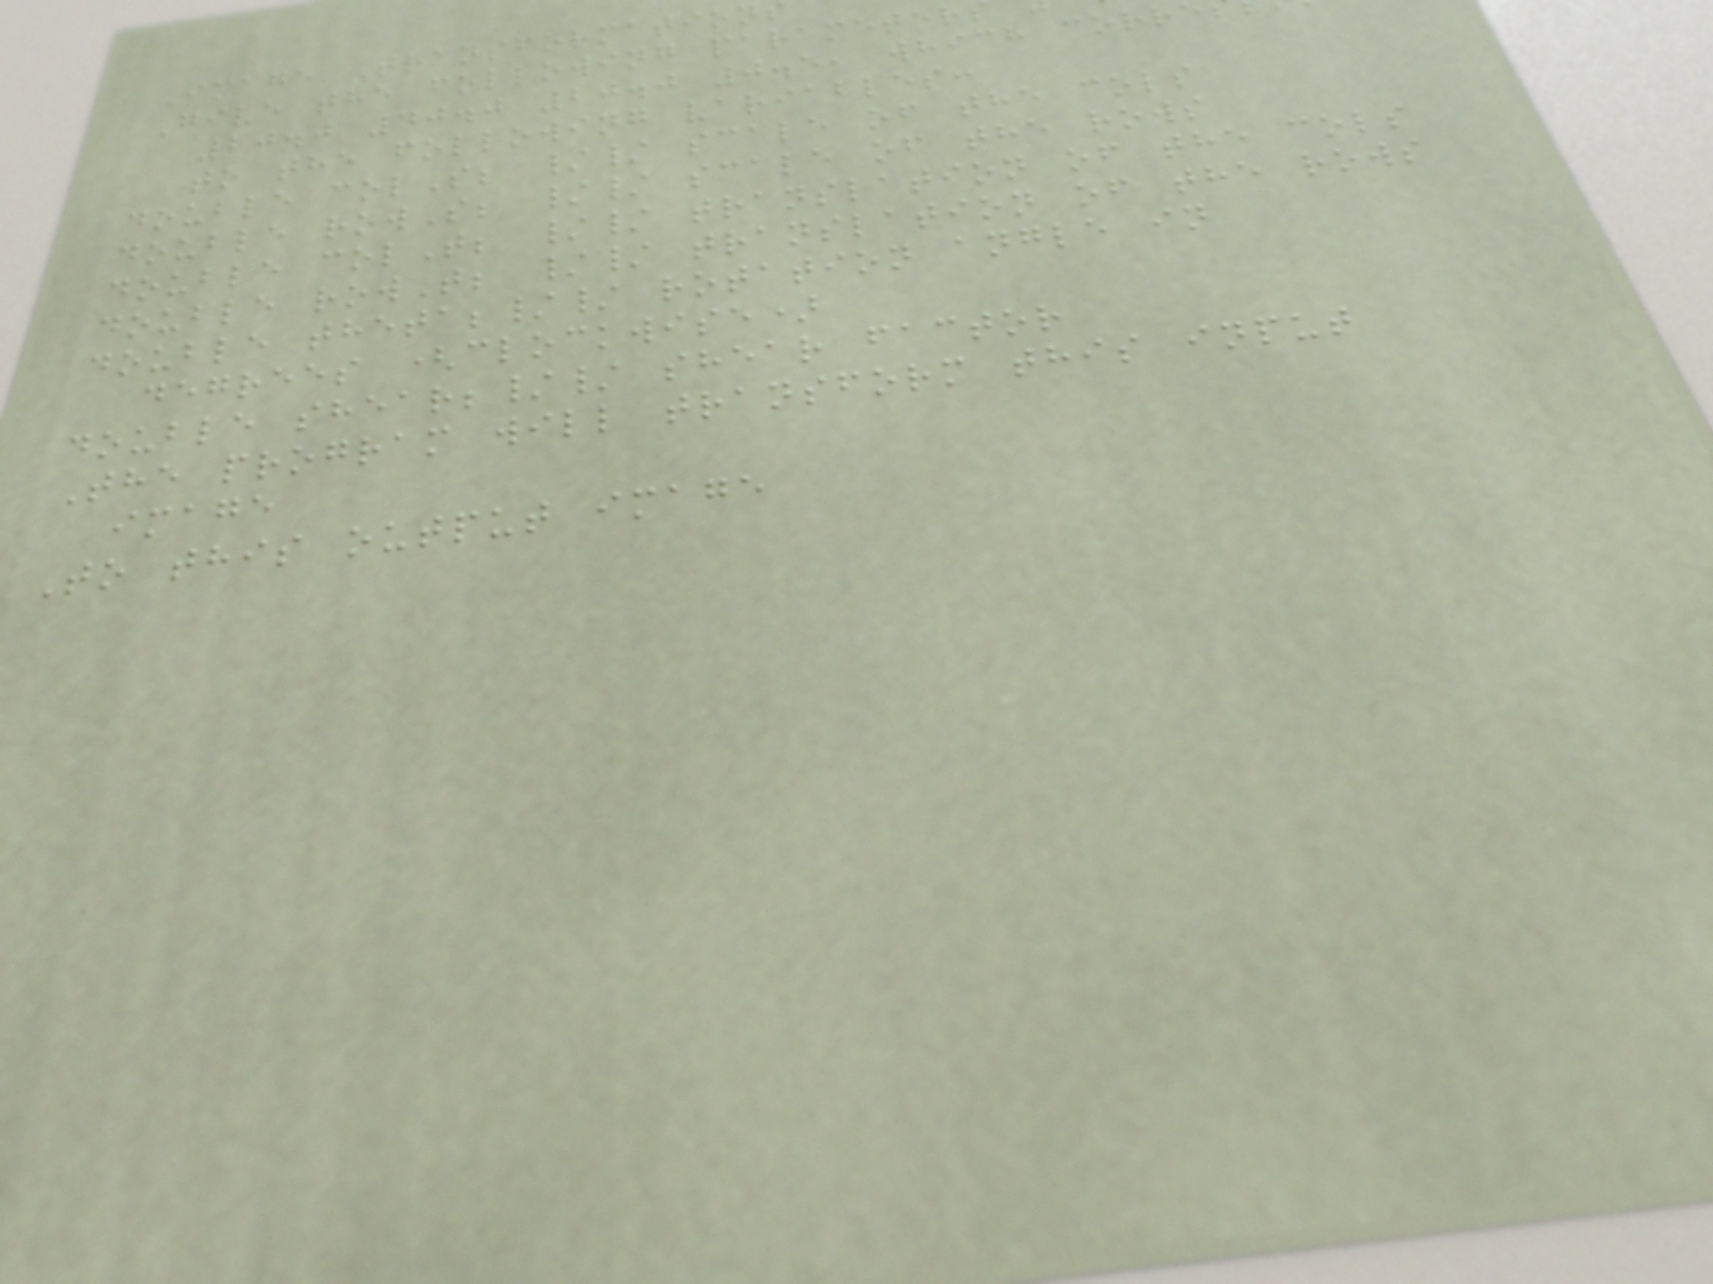Image Transformation
Give the following parameter
20.0 40.0 20.0 0.5, which corr
to the following variables:
double colS; // scale of the cols
double rowS; // scale of the rows
double colT; // translation of the cols
double rowT; // translation of the rows
double theta;// rotation angle in
degrees (clockwise)
double shear;// shear factor
The program will transform this input
image
To this output image
